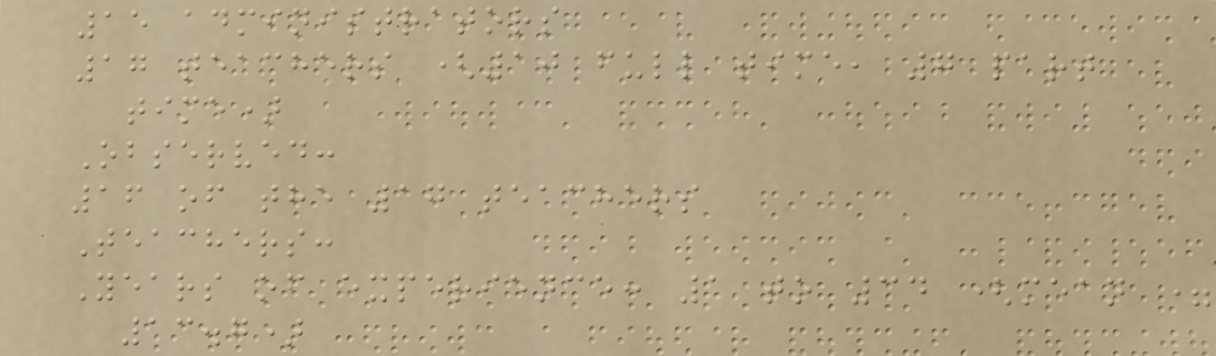15 administrators
17 teachers (10 full time, 7 part
time)
Observed:
16 of the 17 teachers
Teachers:
Years of experience: 1 to 34 (mean =
13.7)
